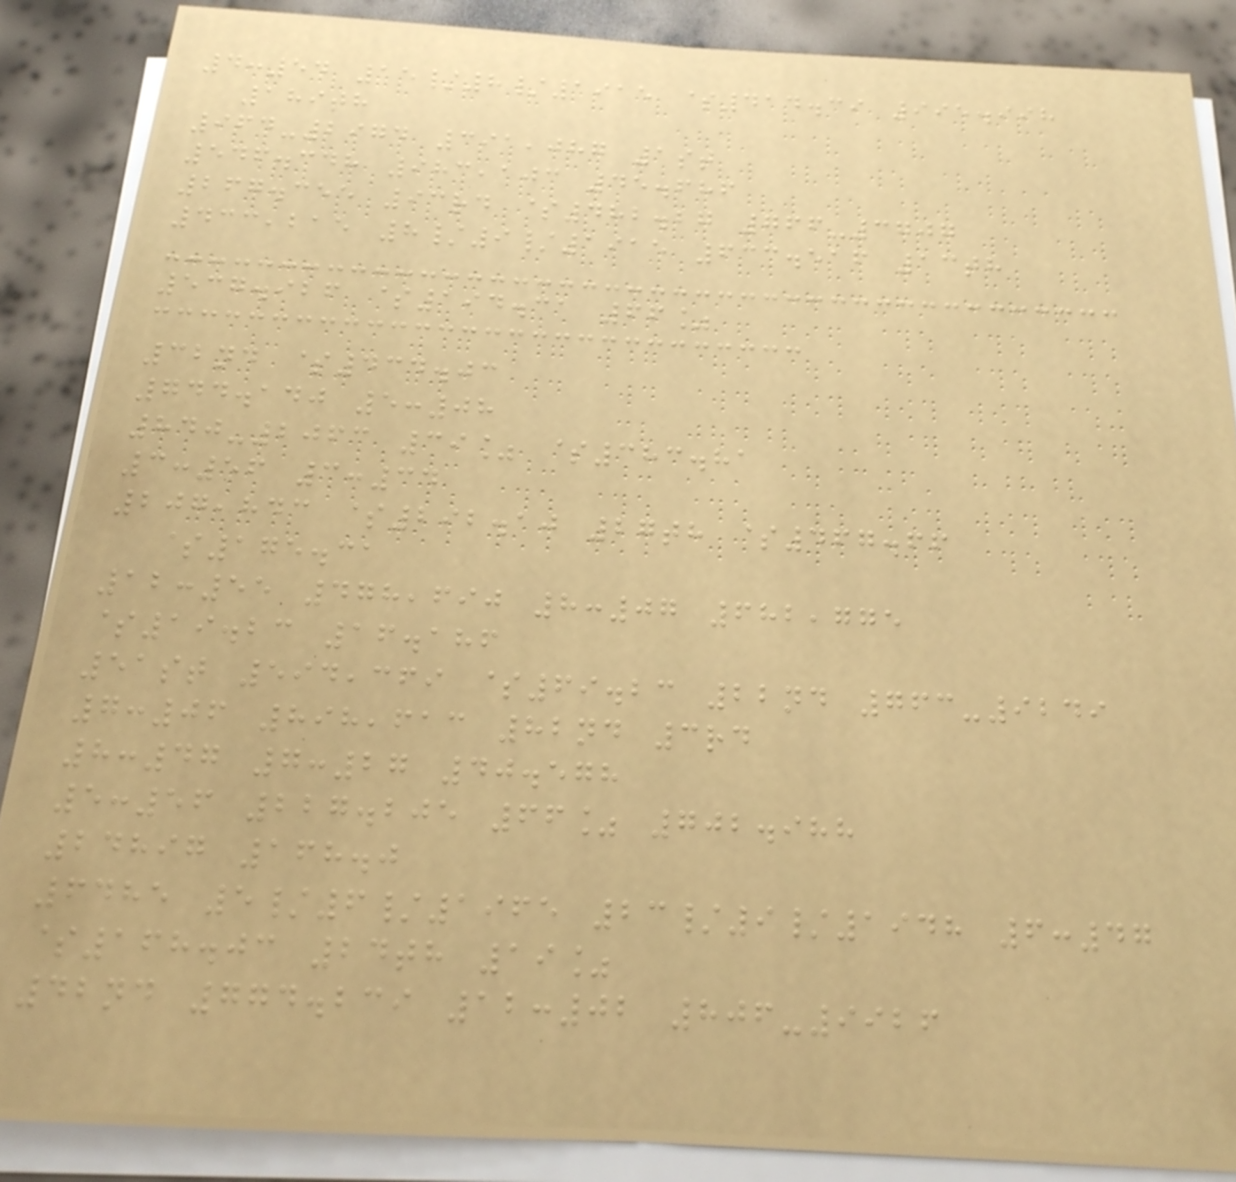4:54 15/8/1915 $414.39 995.998
189th
964-2974 391,087 1st
546.348 983,103 45.686
267.355 93rd $482.27 766-3707
433,215 8/9/1915 633.516 13th
537.926 $194.31 66%
32nd $434.03
744.140 5:08
840-2063 39% $383.81
3:56 3:34
207,843 $292.10 27th $467.66
$175.31
12:55 478,690 8:07 682,775
$19.23 16.186
51st 594,369 $69.23 22nd 763-9249
7:06 898,613 82nd 3rd
8:47 7:27 40.578
5:56 227.205 66% 702.988
24897 168.0
6485 5/6/1965 23/9/1948 6:47
$168.03 24th 19%
42nd 774.239 12:02 806-9926
